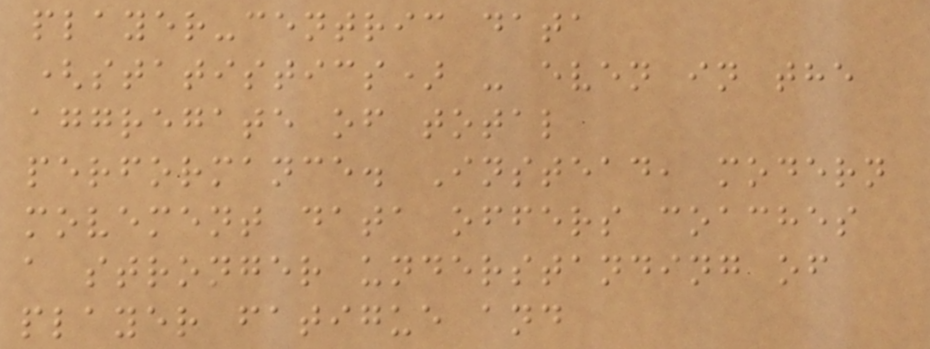player-centric data
(statistics) - even in the
aggregate of total
performance. Instead, modern
movement data offers coaches
a stronger understanding of
player fatigue and
